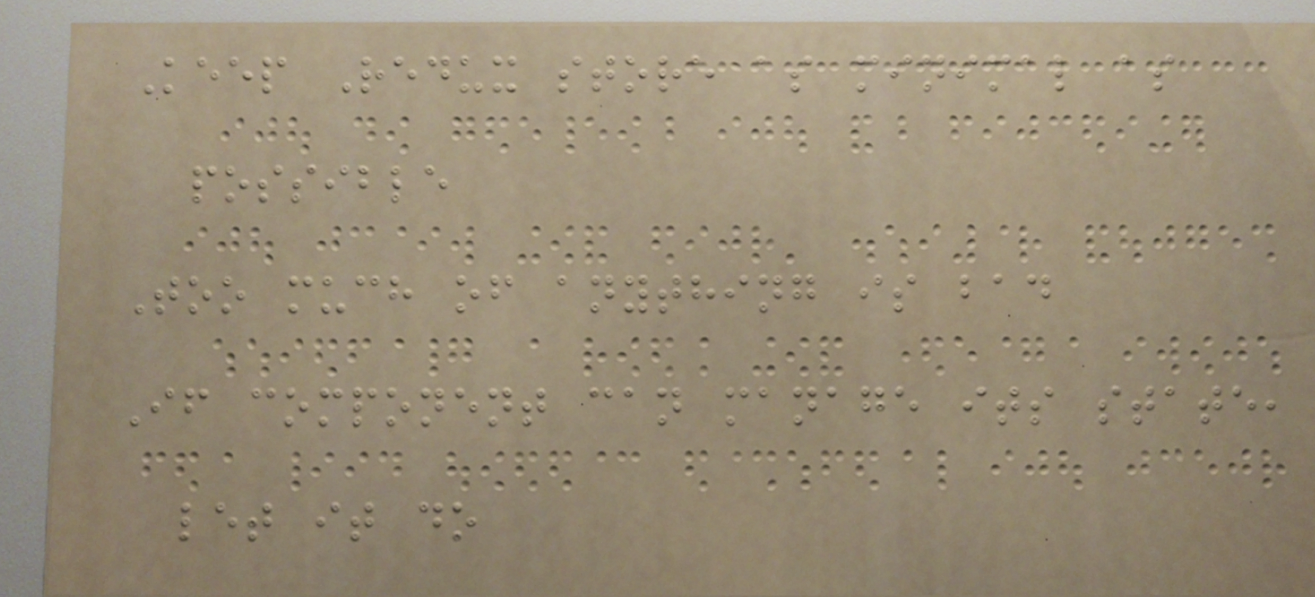Keep Redux store as minimal as
possible
Too much of anything is bad
If component can manage its state,
let it do
